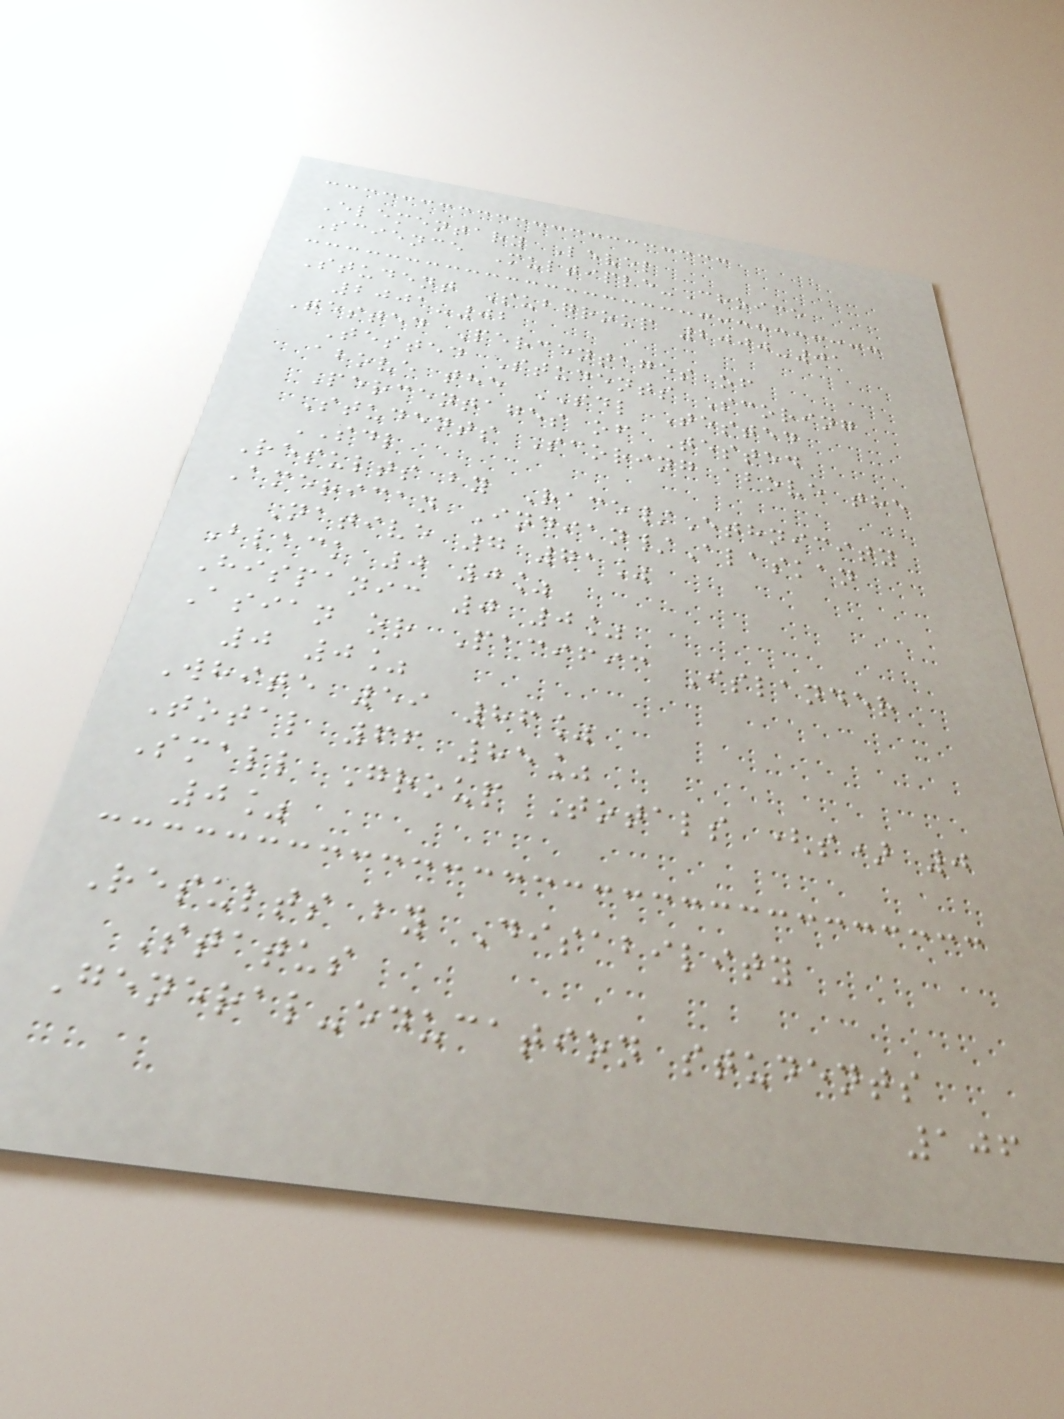Elementary Level
Science Multiple-Choice
Student Subgroup 2000-01
2001-02
Tested Percentages of
Tested Students Scoring
above the SDL Tested
Percentages of Tested
Students Scoring above the
SDL
Results by Race/Ethnicity
American Indian/Alaskan
Native 7 71%
Black 0 0%
Hispanic 0 0%
Asian or Pacific Islander
0 0%
White 59 86%
Total 66 85%
Small Group Totals (s) 0
0%
Results by Disability
Status
General-education students
106
